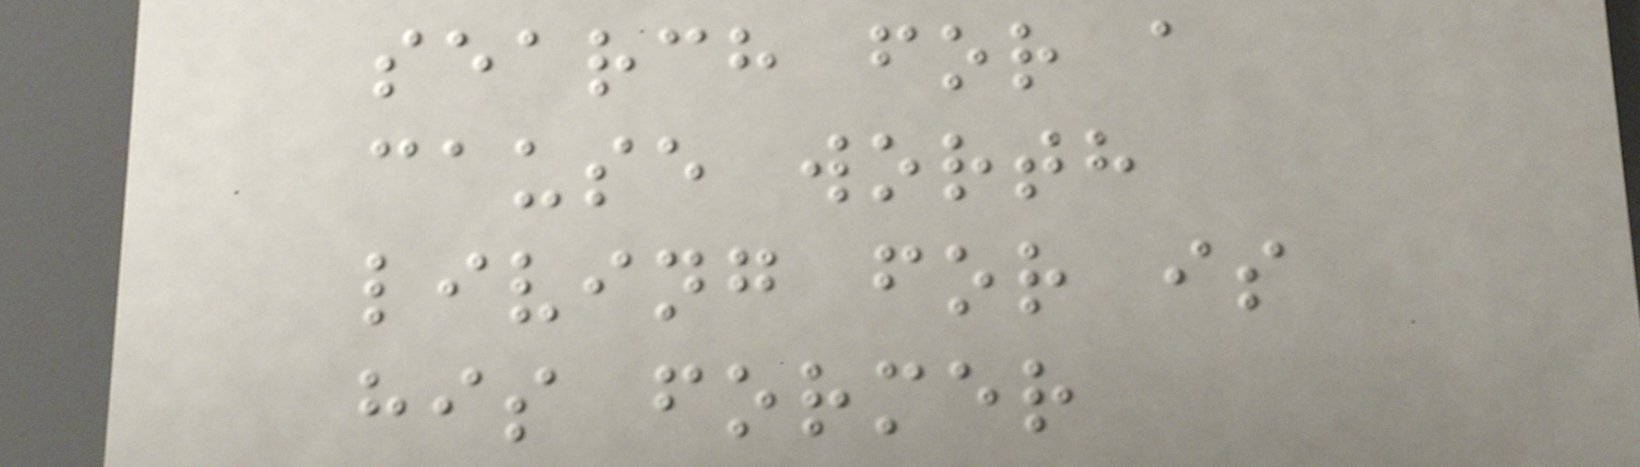search for a
cause worth
living for is
his former
